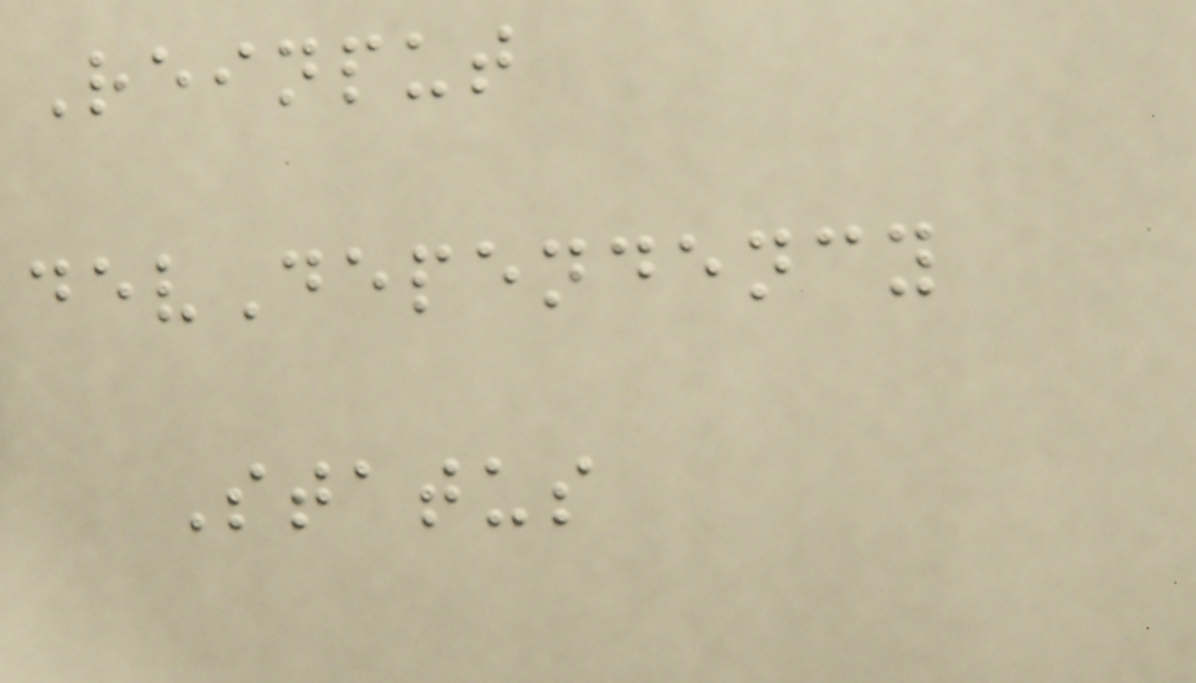Reinput
devDependency
Status
